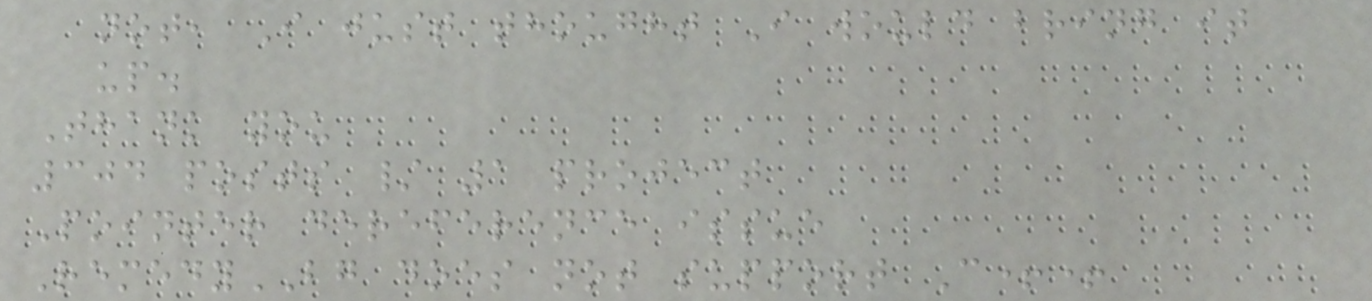not, I just thought I would bring it
up.
Thank you
304 posts / 1 project
Pointer dereference issue
RemedyBG does not support C++
